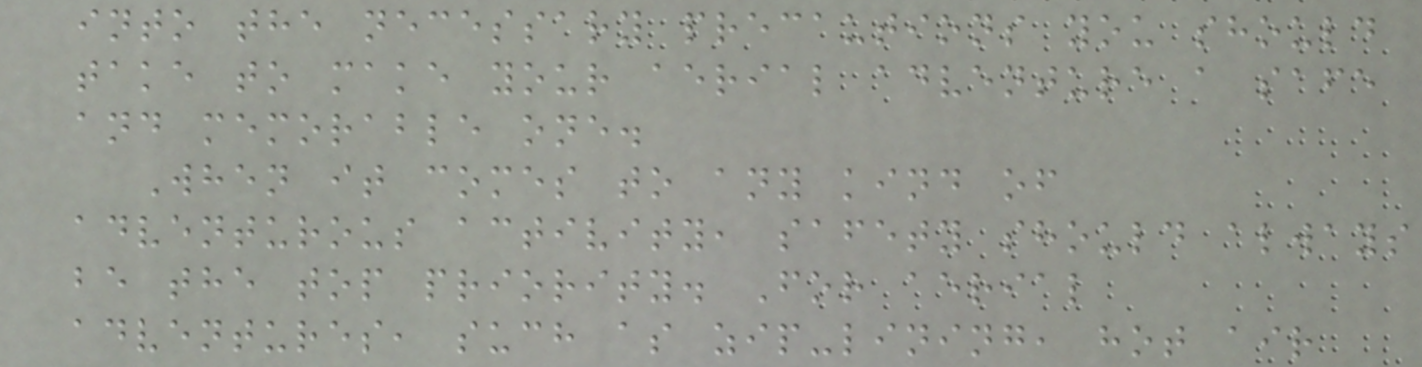into the necessary precautions you should
take to make your aerial adventure a safe
and memorable one.
When it comes to any kind of
adventurous activity, safety should always
be the top priority. For aerial
adventures, such as zip-lining, hot air
